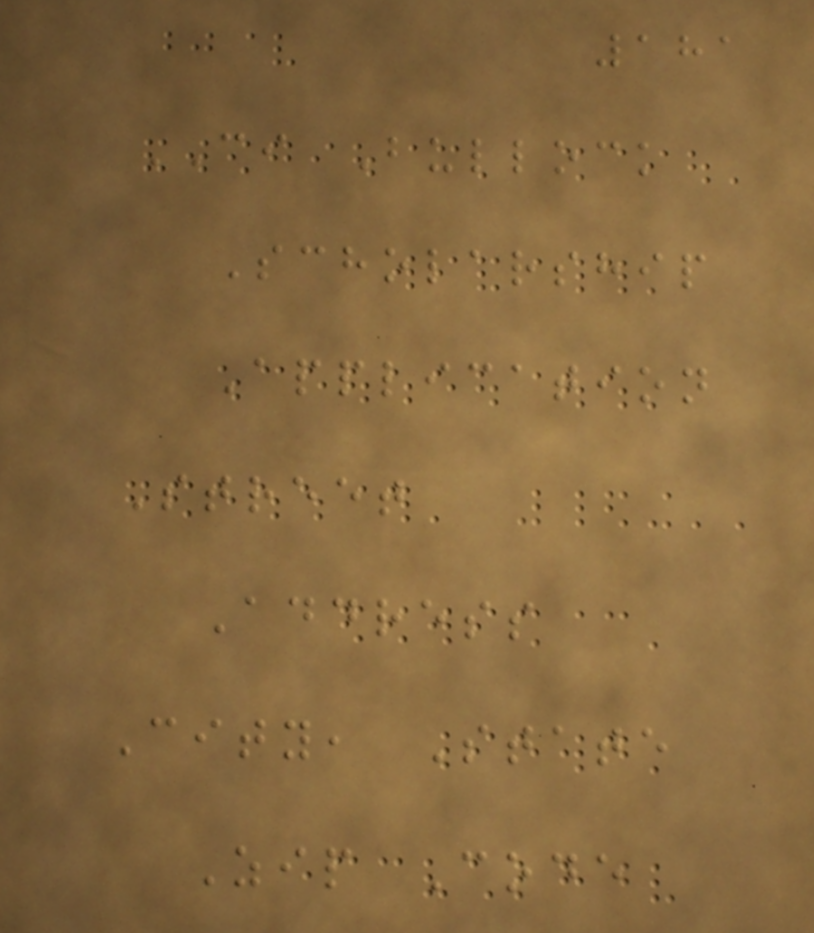181
CI Bullock
Scholarship
Application
Street
Address
City, State
Zip Code
